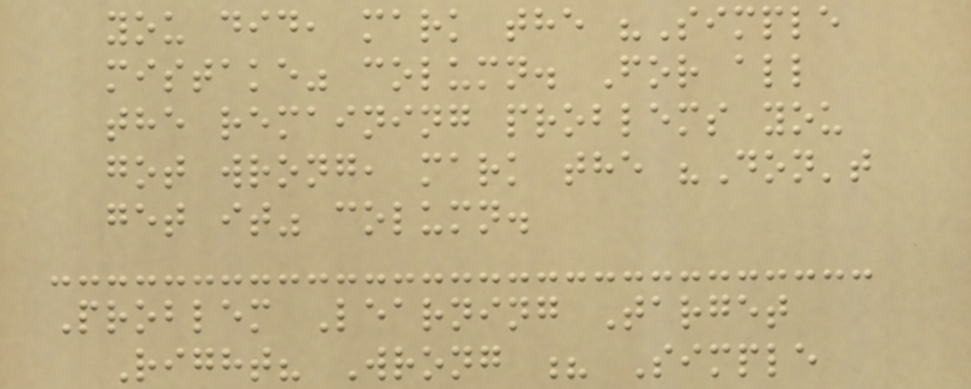you did, mark the "Simple
mistake" column. For all
the remaining problems you
got wrong, mark the "Don't
get it" column.
Problem Learning Target
Right? Wrong ? Simple
